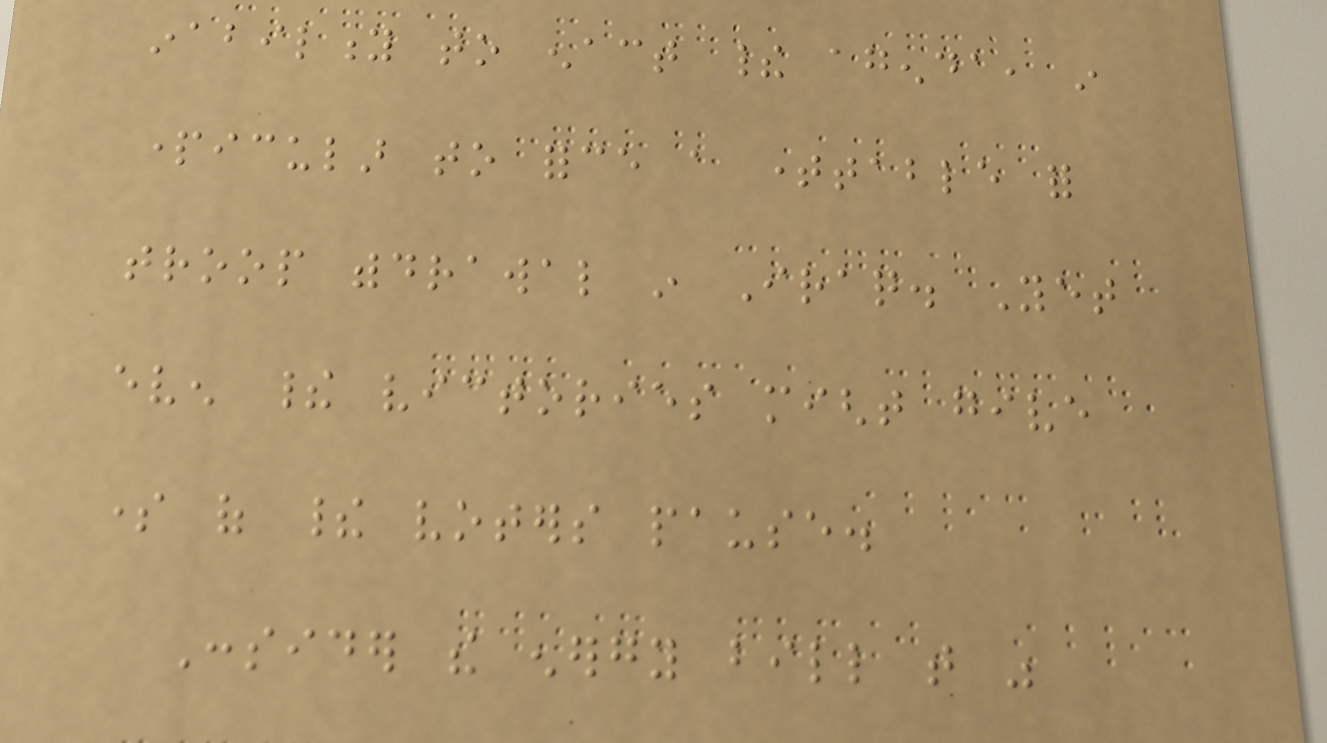inability to enact their agenda, in
particular to force a timetable for
troop withdrawal in Iraq. Yet
even their victories might give
some of their voters pause.
Consider the energy bill that was
